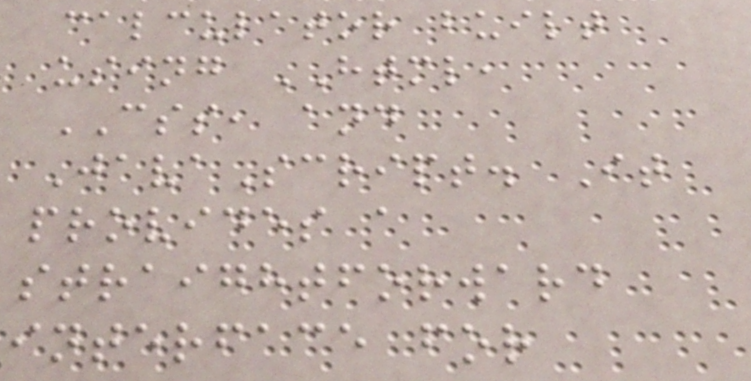calculator built
using HTML,
CSS, and
JavaScript. It
provides a
straightforward
interface for
